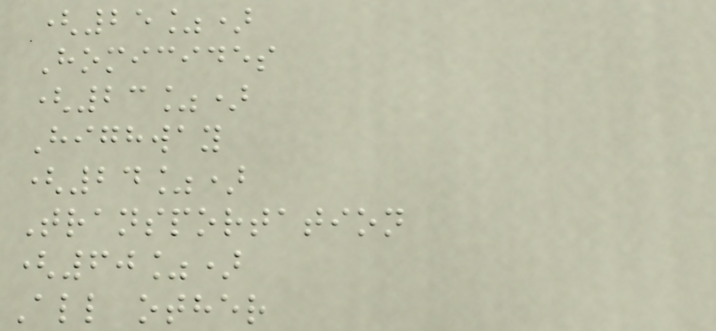(25%)
Homicides
(23%)
Highway
(24%)
Transportation
(60%)
All other
